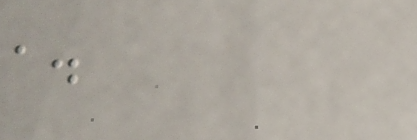a.
